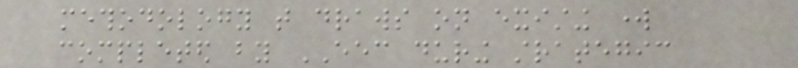methodology that draws on existing work
completed by EEC during strategic
